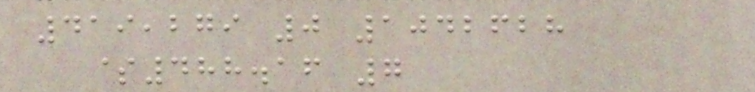419,279 0 1042628
$488.16 7
